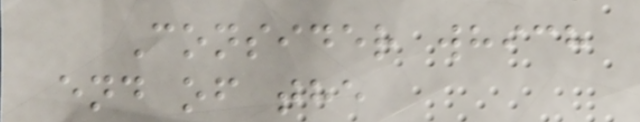Consider which
end of the
